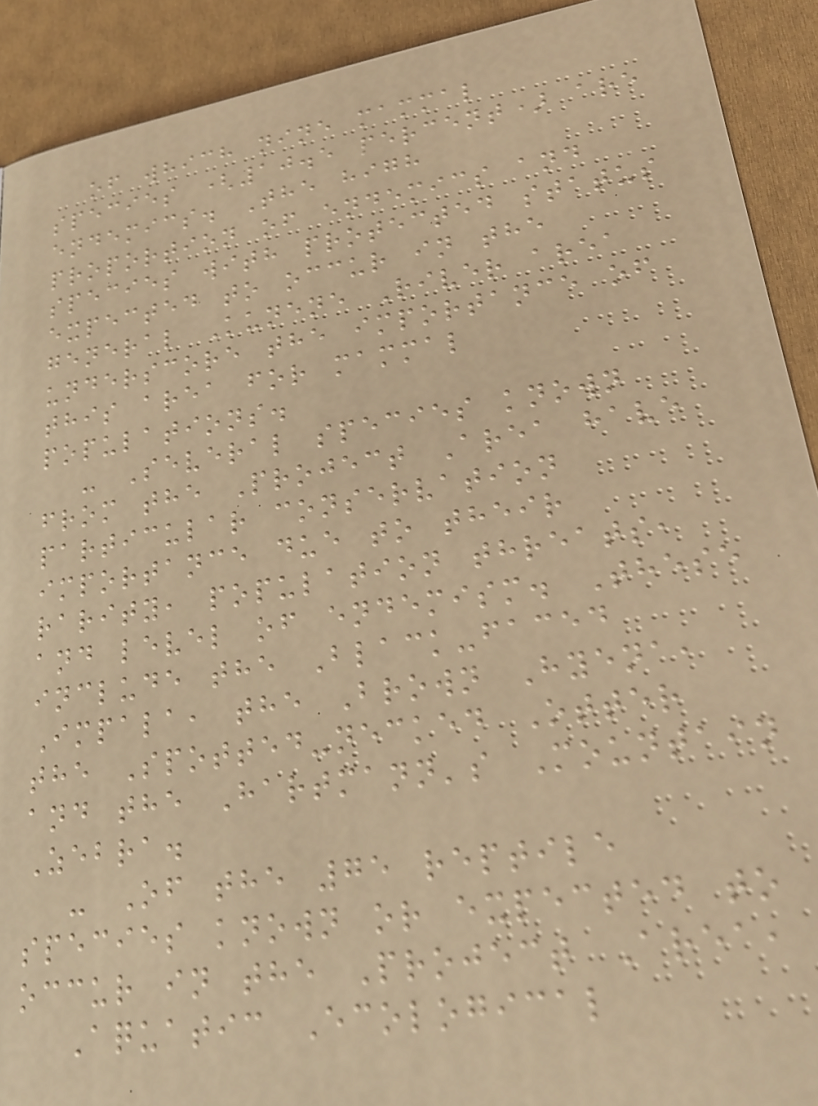of which nine mammal
species (10.5 percent) are
endemics. The high
proportion of endemics and
species with protected status
expected to occur in the
general Kunene River area
underscore the importance of
this area for mammal
populations.
- Several species known
from the Project Area have
particular conservation
importance due to their
rarity, population threats,
and level of endemism. These
include the Black-faced
Impala, the Brown Hyena,
the Spotted-necked Otter
and the Hartmann's Mountain
Zebra.
- Of the 75 reptile
species known or expected to
occur in the Project Area,
Aquatic Ecological
